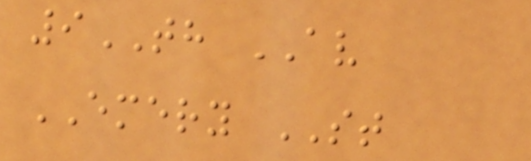9TH AV
EMERY ST
